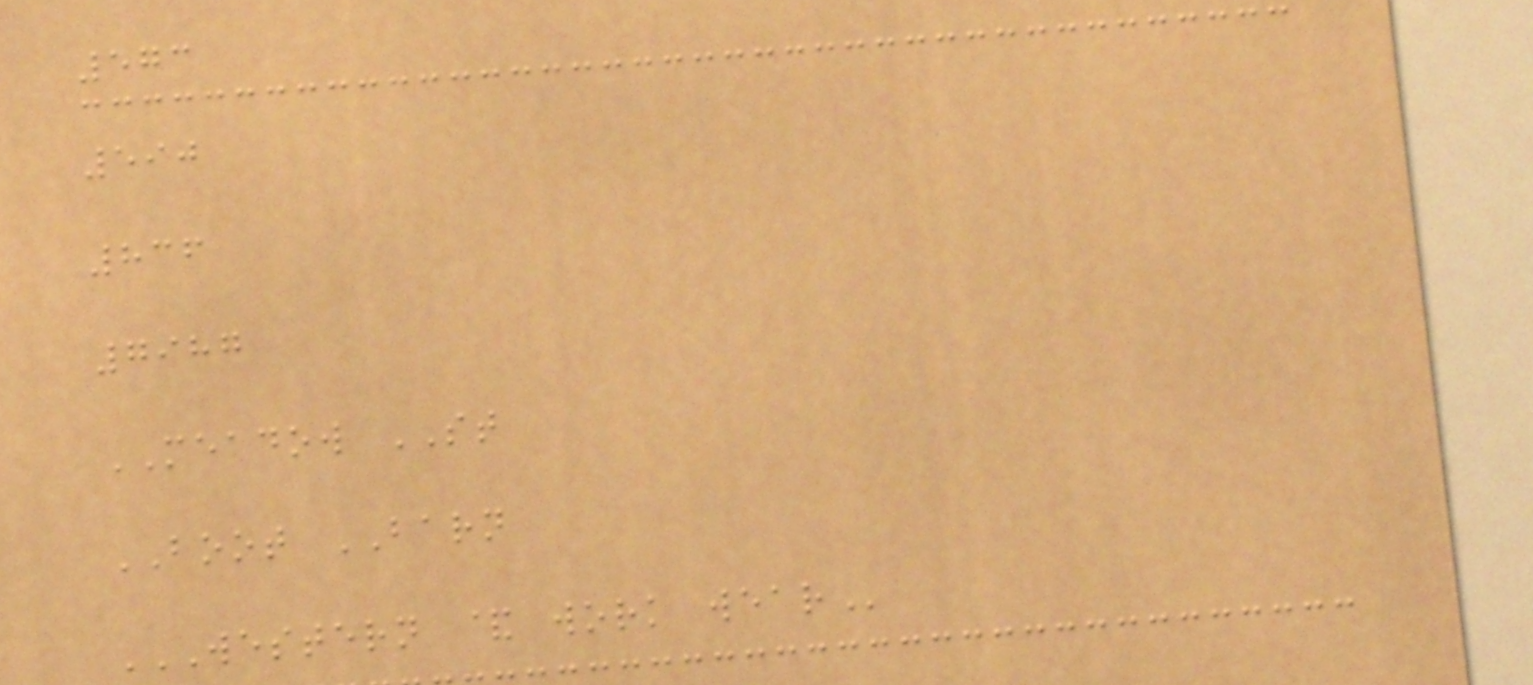573
590
836
7987
MEADOW ST
BOOT BARN
WESTERN & WORK WEAR
